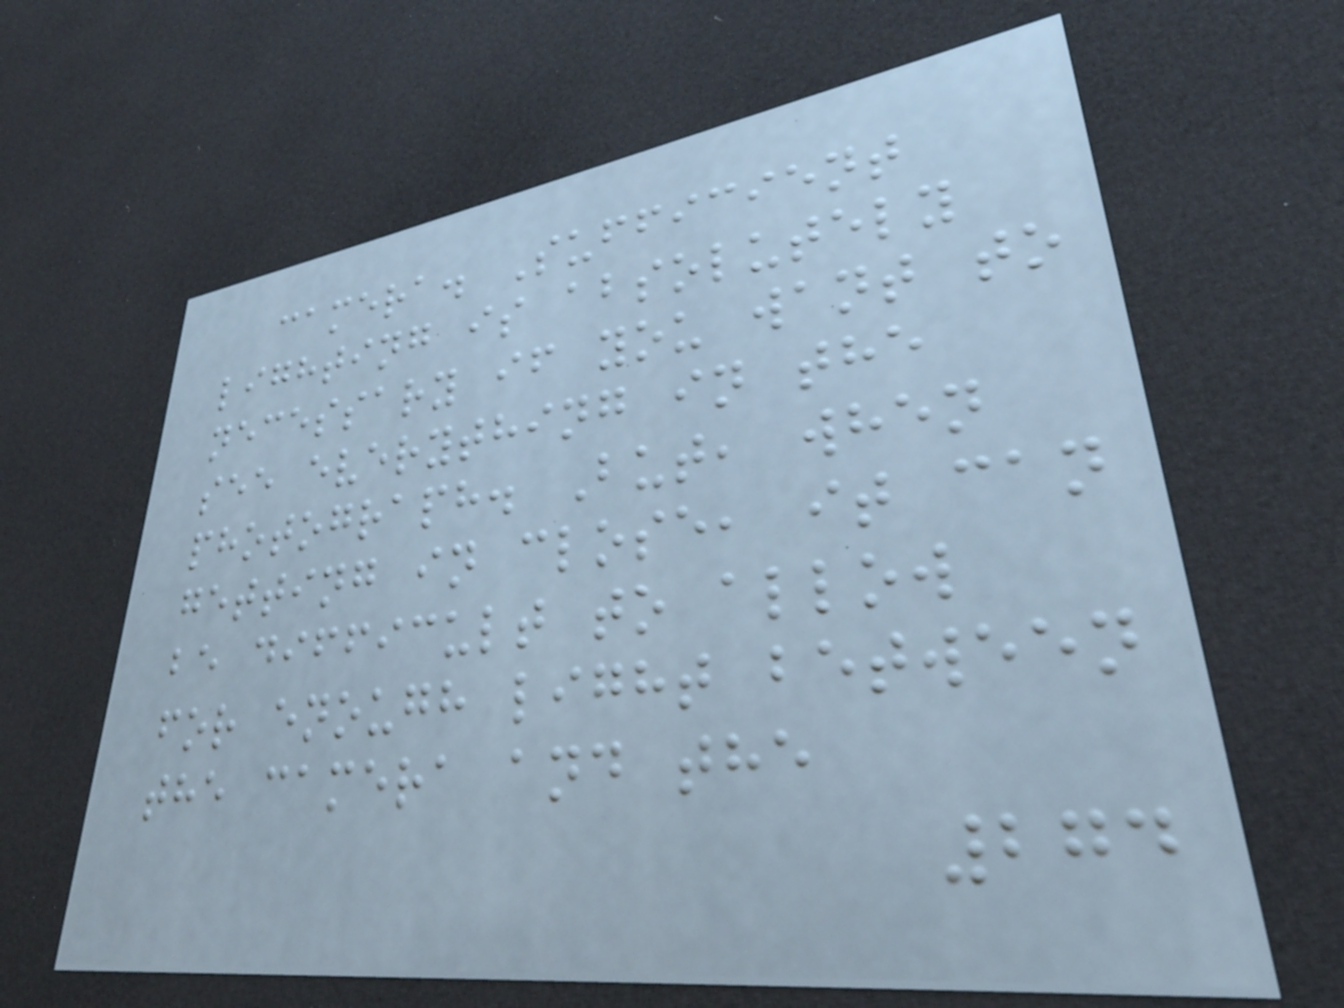camera. Sufficient
lighting is absolutely
necessary if you want to
see everything in the
photograph. But, when
getting in close, it can
be difficult to allow
for enough light between
the camera and the
274
